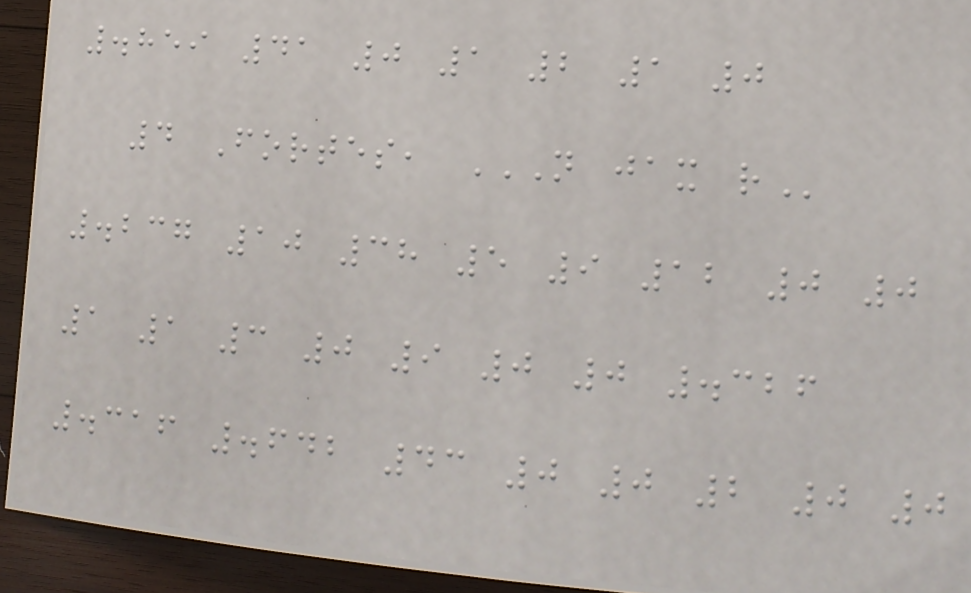.859 41 0 1 2 1 0
4 Fortes, N JAX R
.237 10 38 5 9 12 0 0
1 1 3 0 9 0 0 .326
.316 .642 43 0 0 2 0 0
